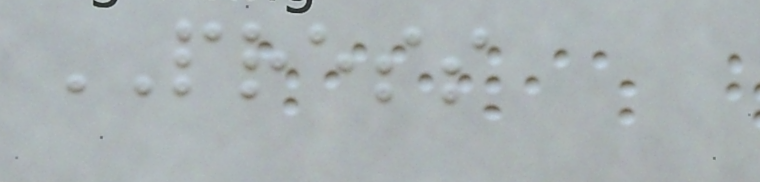PRESS
